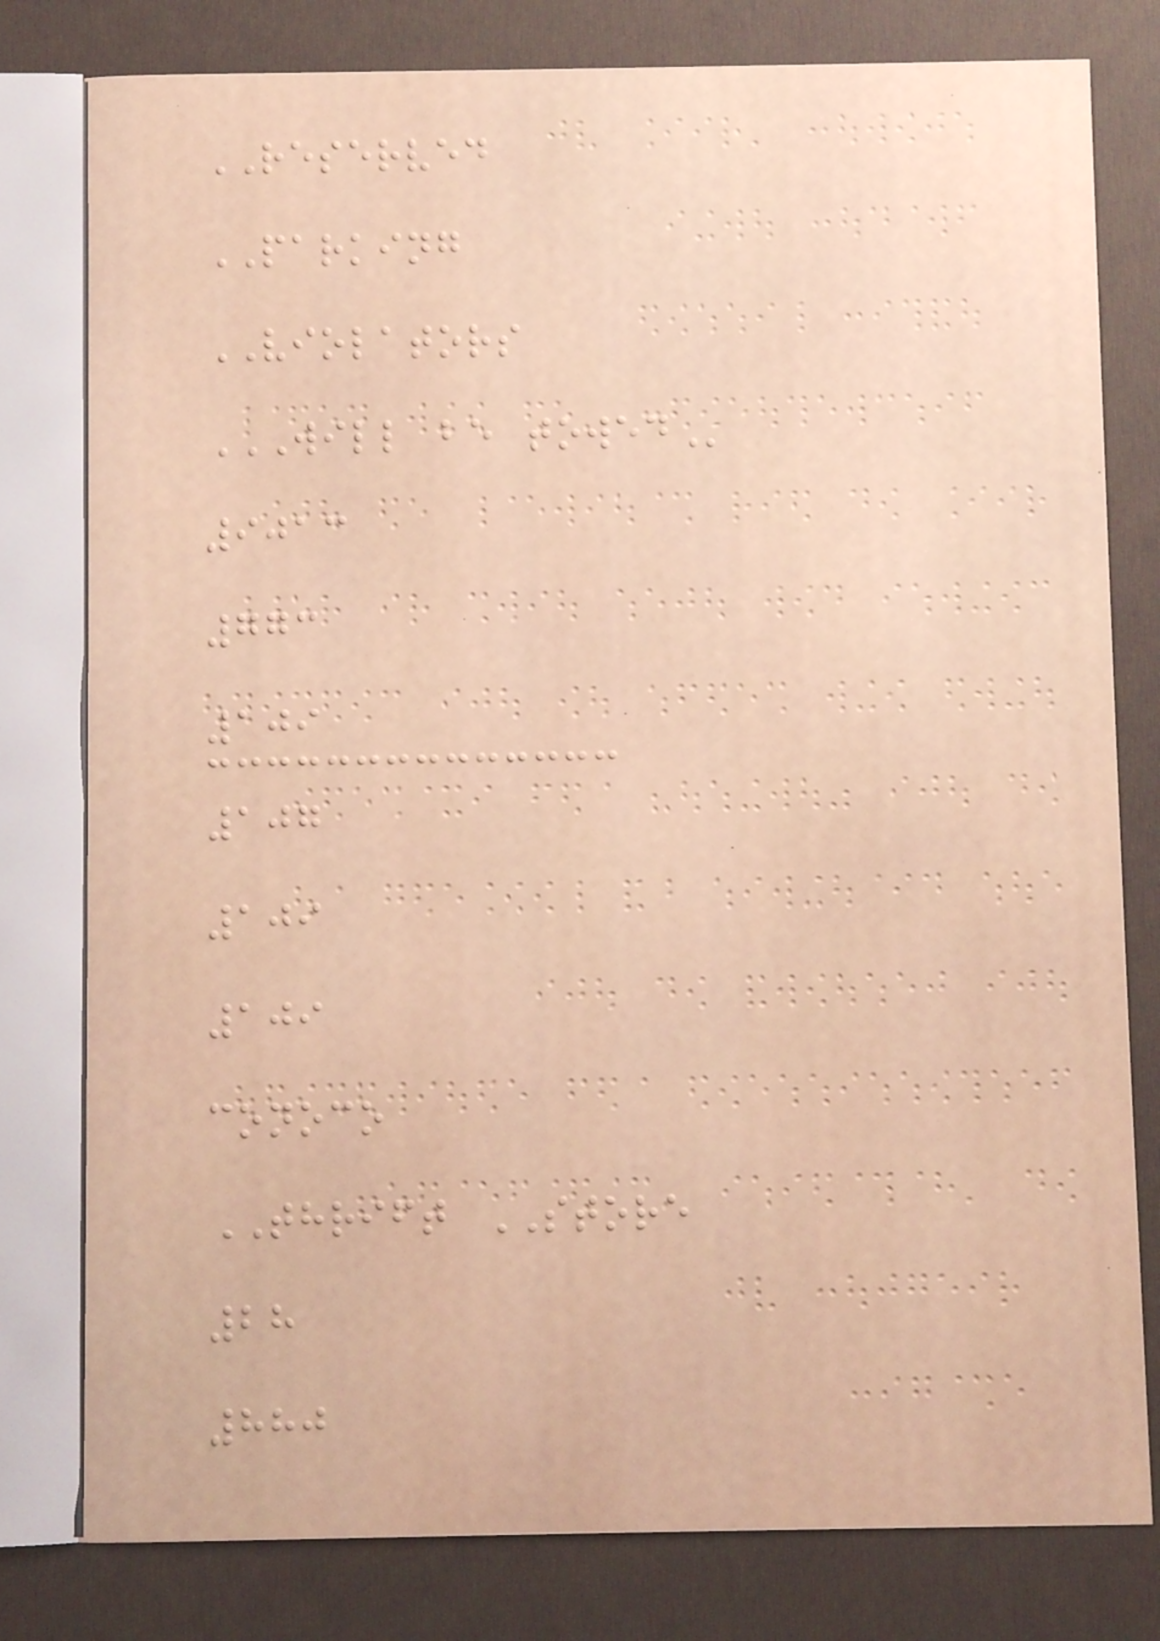RESERVED
PARKING
VIOLATORS
WILL BE TOWED
9013
773
109
107
109
109
conoco
THRIFT STORE
28
880
